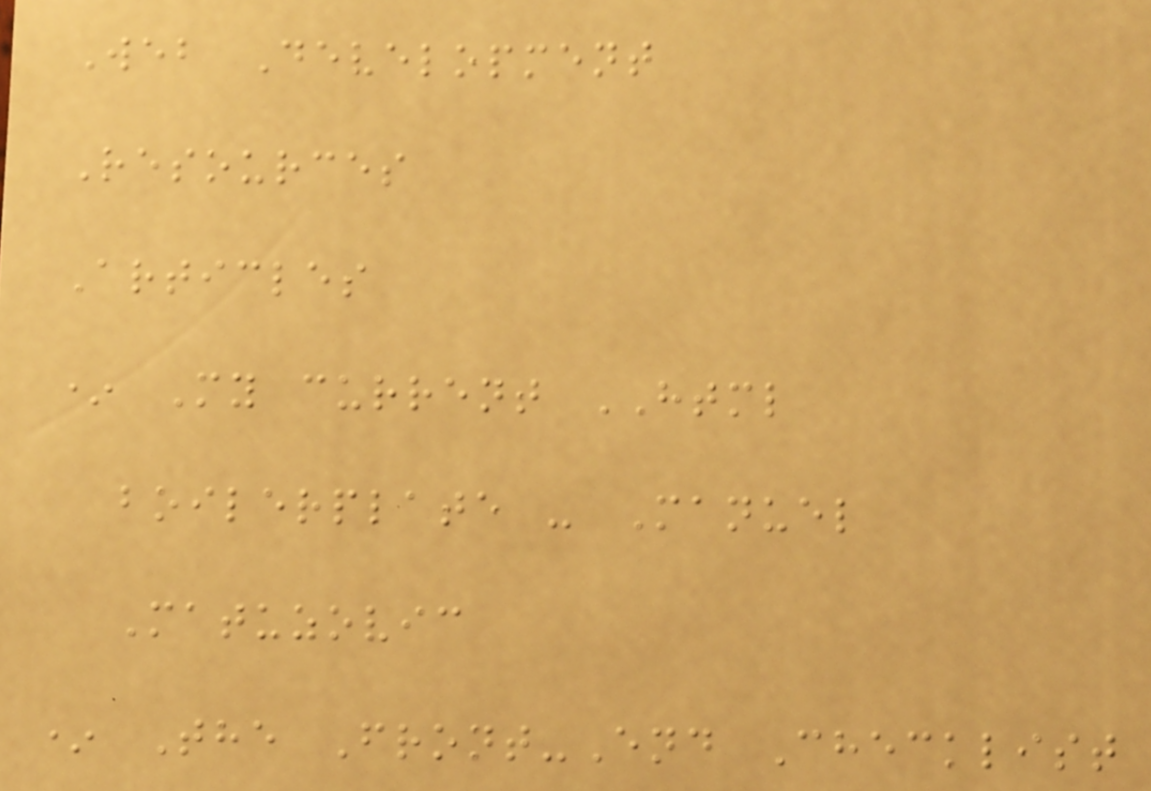Web Development
Resources
Articles
* My current HTML
boilerplate - Manuel
Matuzovic
* The Front-End Checklist
